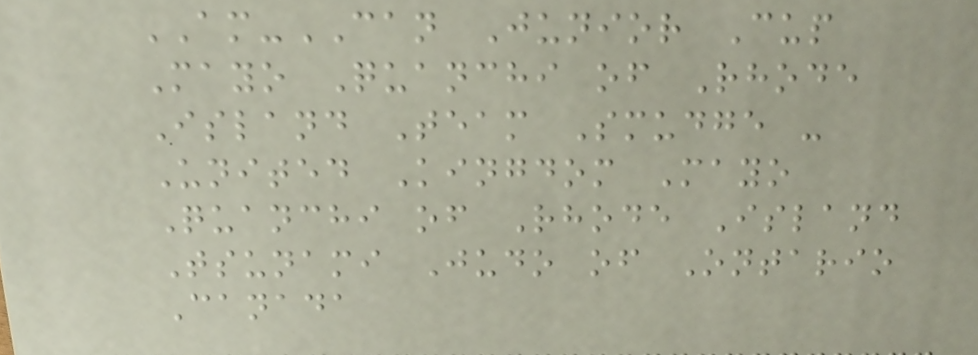AM-CAN Junior Cup
Mayo Quanchi of Rhode
Island Team Smudge -
United Kingdom Mayo
Quanchi of Rhode Island
Tsunami Judo of Ontario
Canada
